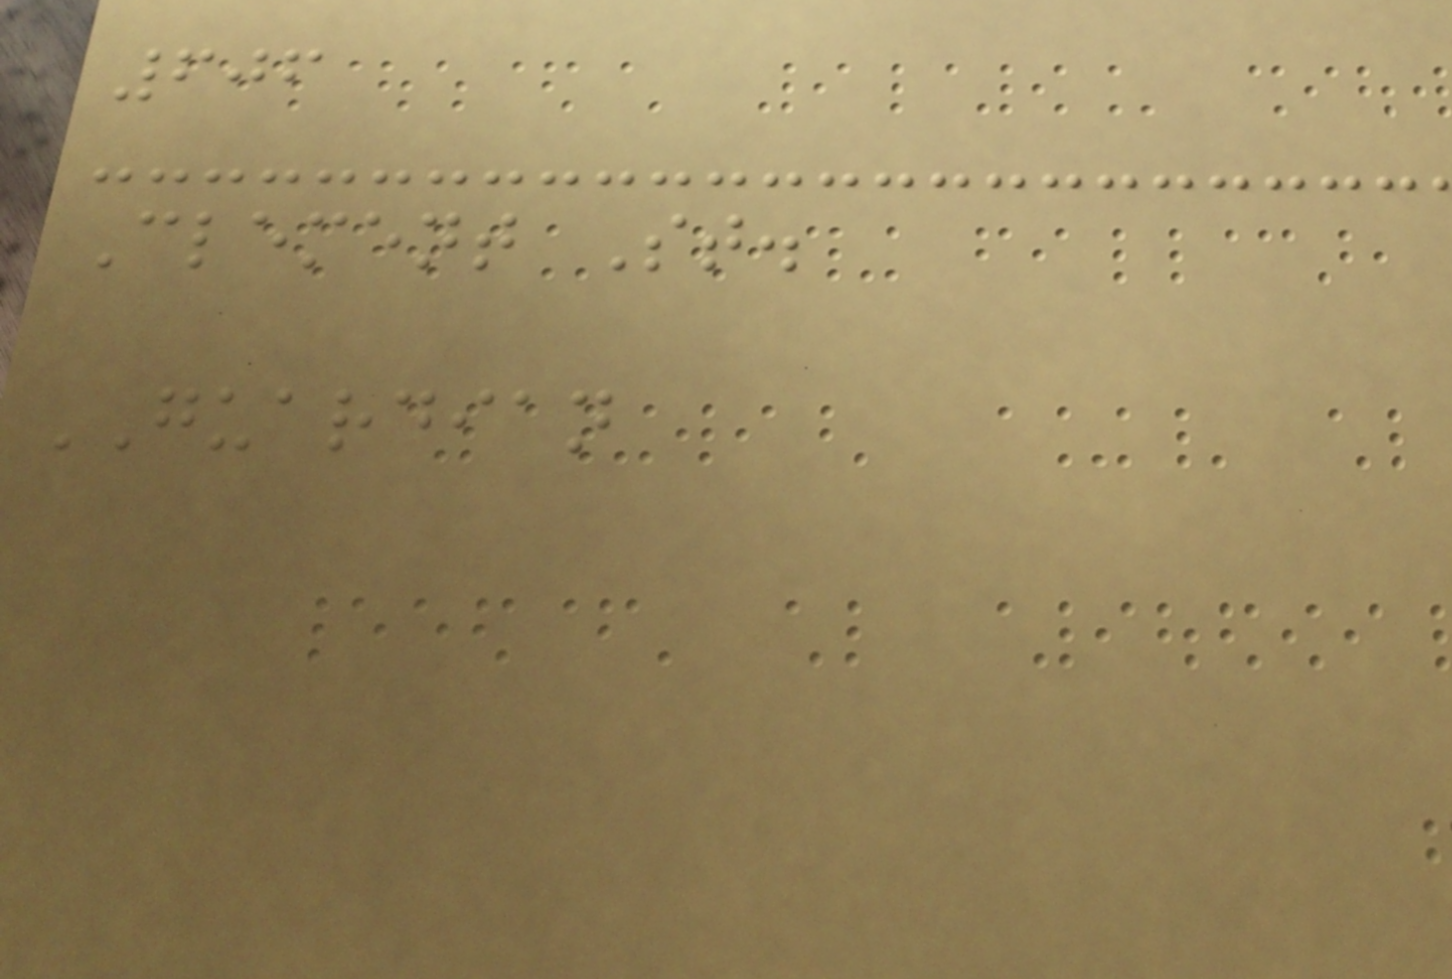606
Clement St.
GUARDIAN
